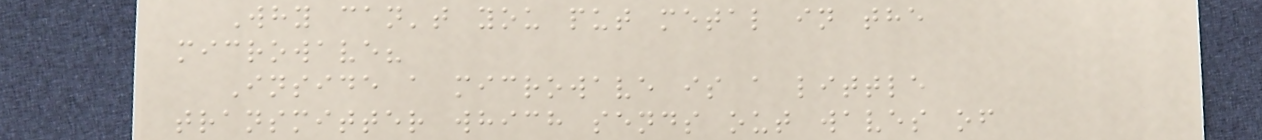Why can't you put metal in the
microwave?
Inside a microwave is a little
transmitter which sends out waves of
